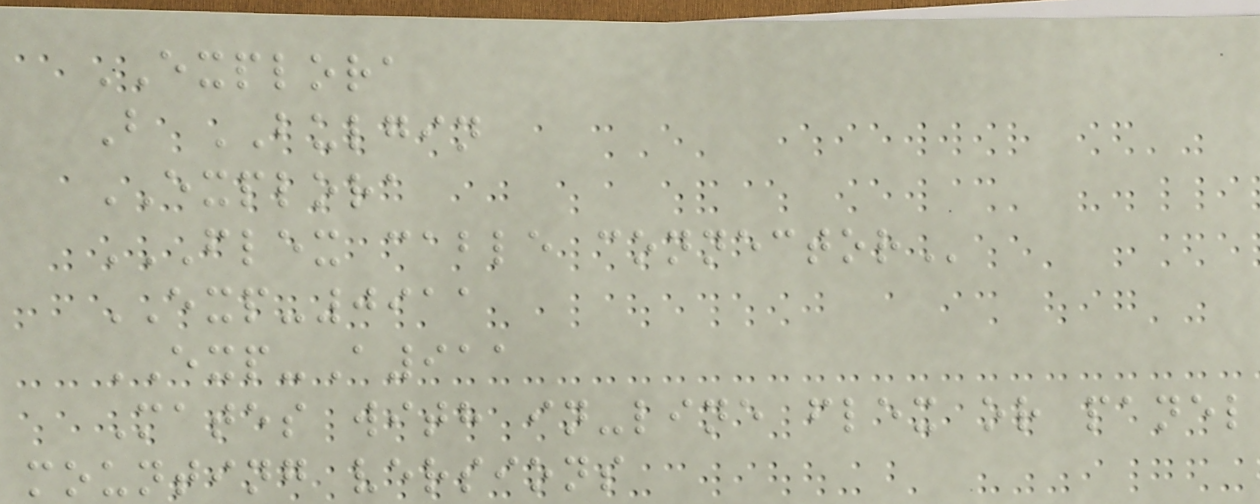EXPLORA
B BULGIN
EXPLORA
FLEX CABLE CONNECTOR
EXP-0911
EXP-A911
Mates with in-line flex or panel
mounting versions
